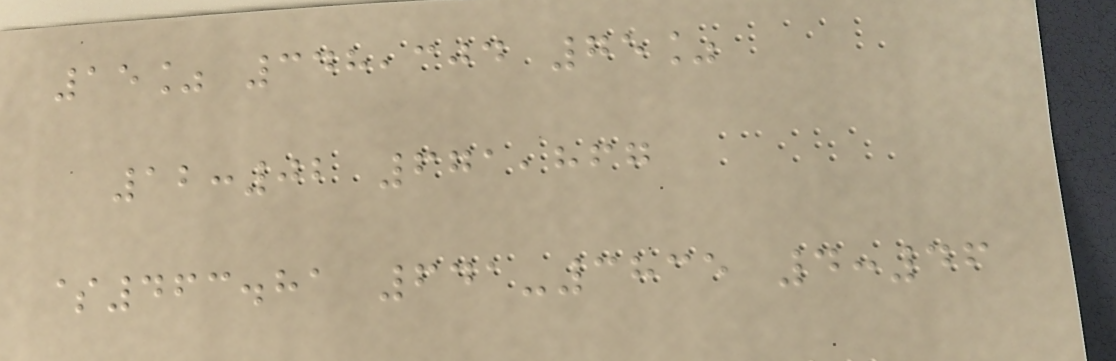15% 348,304 75%
12:02 671,867
$463.81 641-3835 4:46
